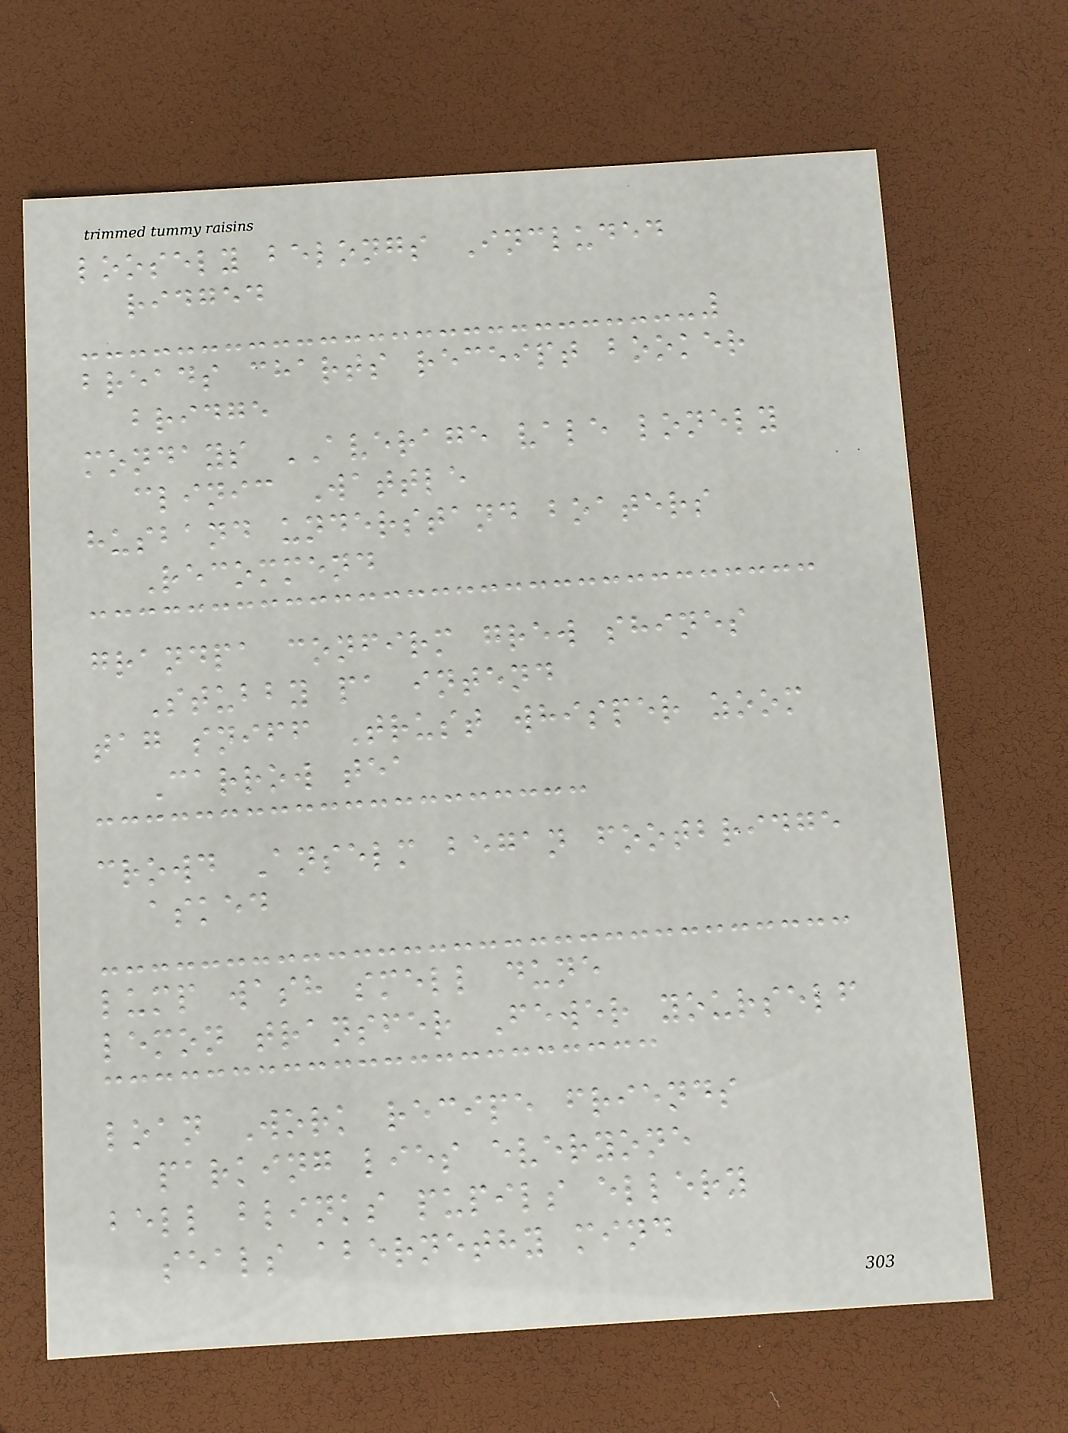loosely belongs Included
ridged
breads charts receipt booker
bridge
mondays AVERAGE vale lonely
clinic Wattle
husband understand boaters
Recommend
grandpa confirm grew shines
Stubby pa intend
tag sniff Trust whisper zoom
Carrow tea
crowd Anselm began footbridge
asked
lump wash smell dune
lemon transfer Fewer yourself
loan Work recipe friends
parking lies everyone
bell blinks pupils ellery
seals abernethy mind
